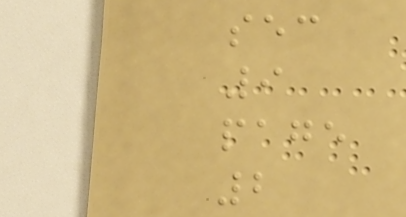sec
9
page
2
